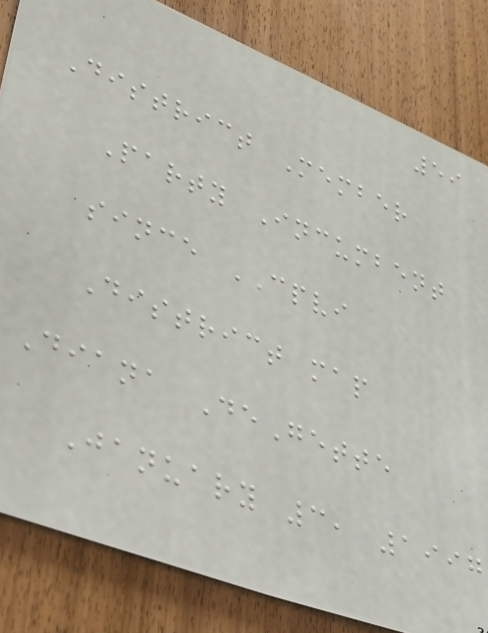59
District Member
Party Incumbent
since CPVI
District map
Diana DeGette
January 3, 1997
